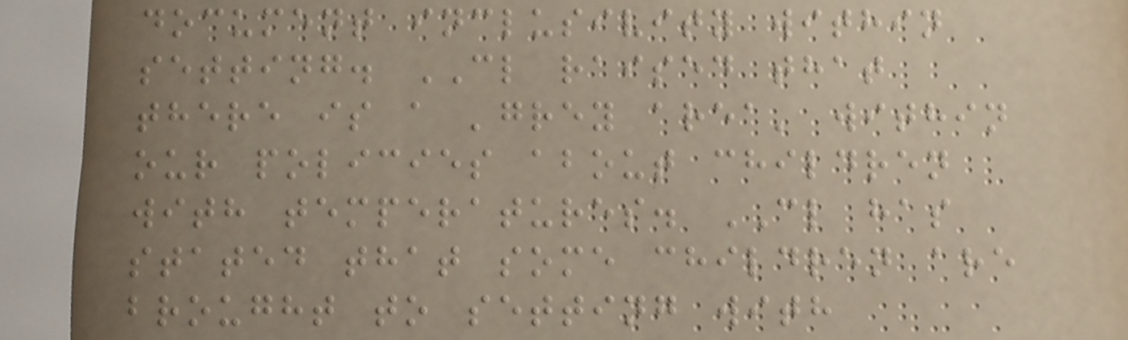document inclusivity within
setting. CL raised that
there is a 'grey area' within
our policies about children
with temperatures. CL has
stated that some children are
brought to setting with
